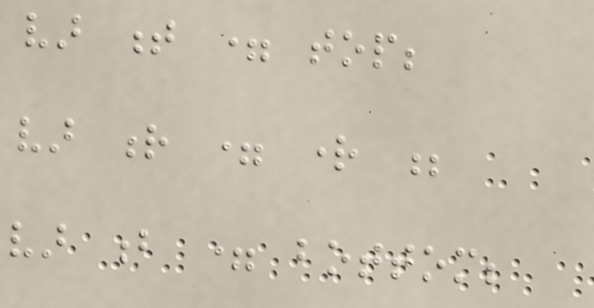var t = top;
var r = right ;
var b = bottom;
